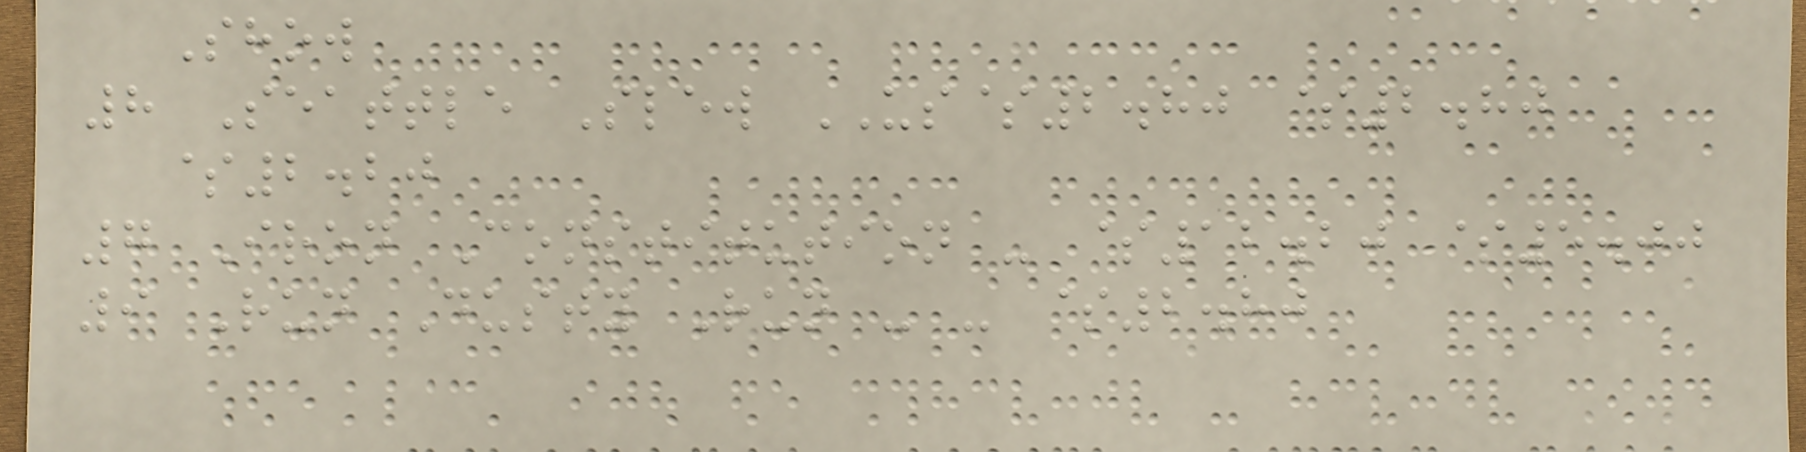Show
8 Seattle Slew US$2.80 $2.80
$2.20
7 Iron Constitution - $12.20 $5.00
9 Run Dusty Run - - $2.80
